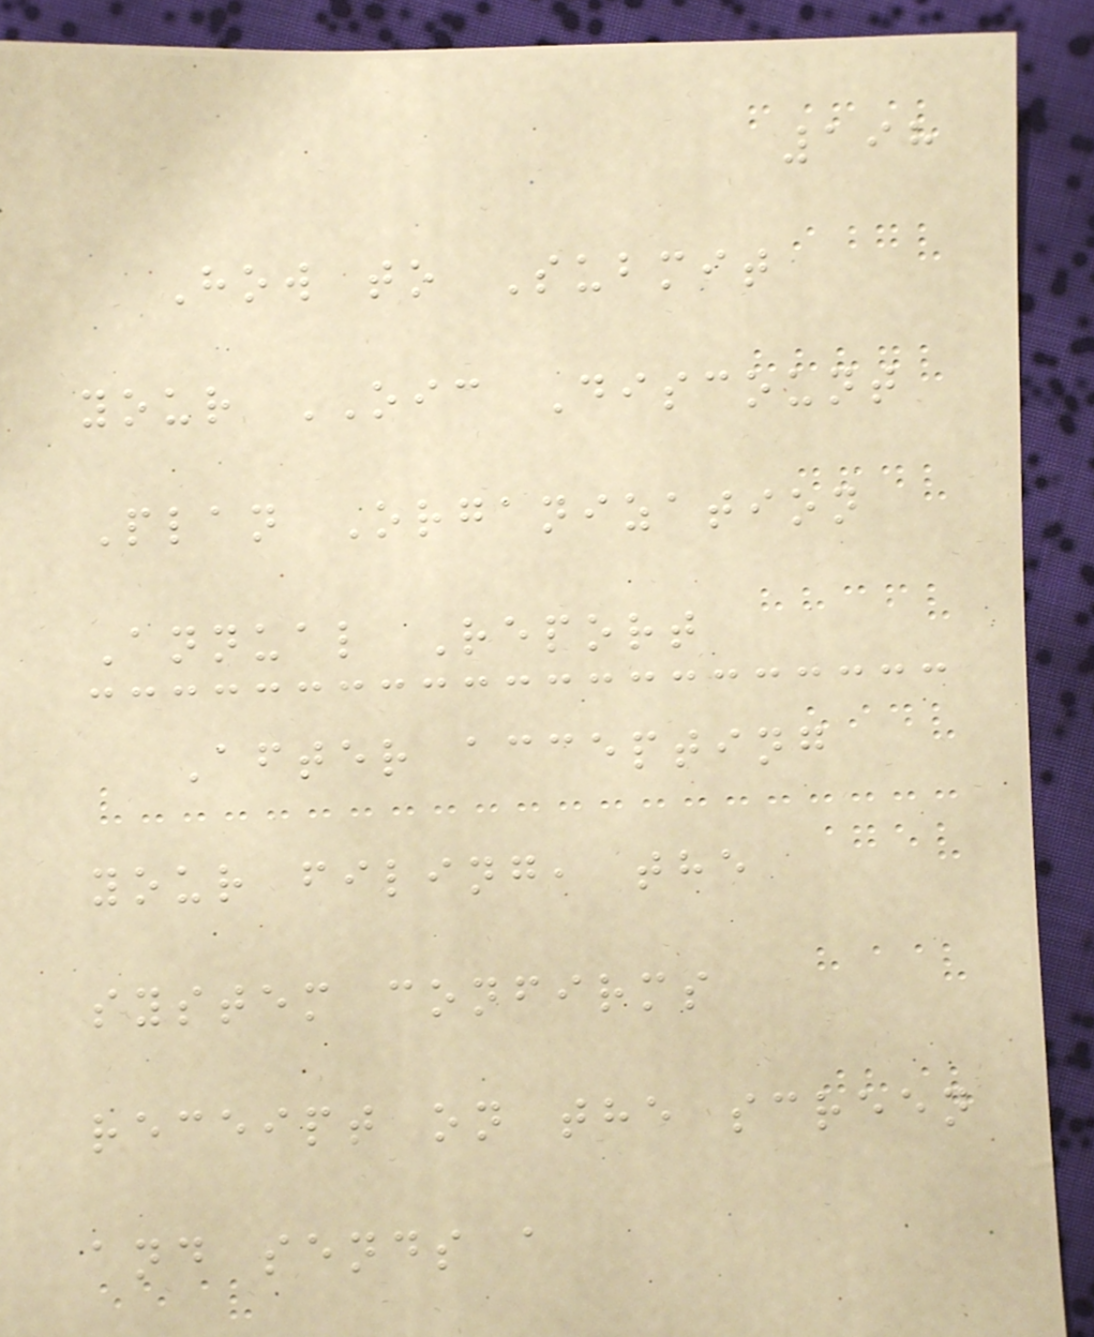198
How to Submit
your OIC Discount
Plan Organization
Annual Report
After accepting
your filing, the
system confirms
receipt on the screen
and sends a
